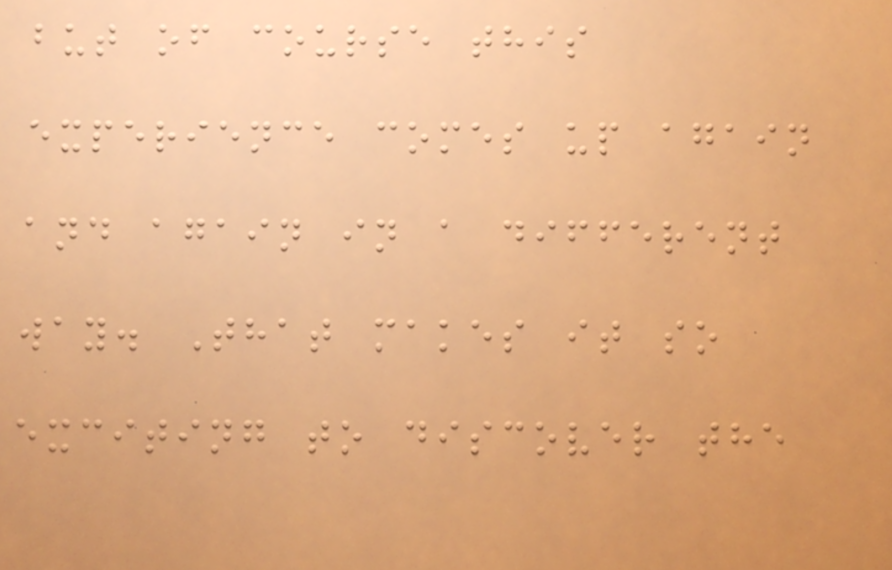but of course this
experience comes up again
and again in a different
way. That makes it so
exciting to discover the
